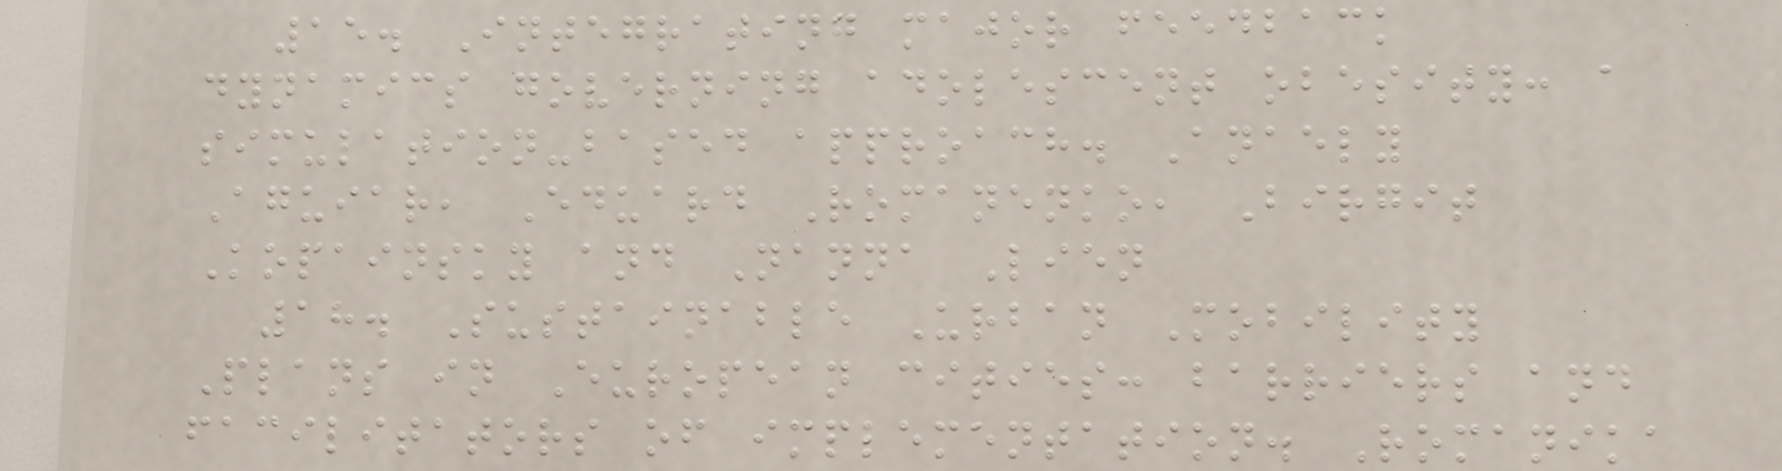15. Integrating major feedback
dynamics governing adolescent obesity: a
simulation-based approach. Anaely
Aguiar, Eduard Romanenko, Birgit
Kopainsky and Nanna Lien
18. Sustainable Urban Mobility
Plans in European cities: barriers and
facilitators of implementation. Romanika
